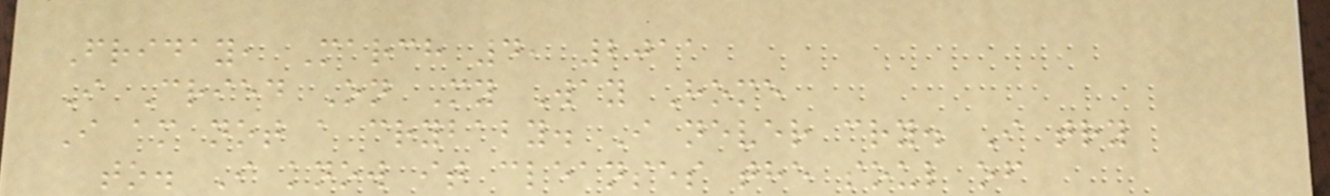Friday, March 4, 2011
I Cried On My Way Home
I am not a crybaby. I never cry. I try
to. I know it cleanses the soul of
